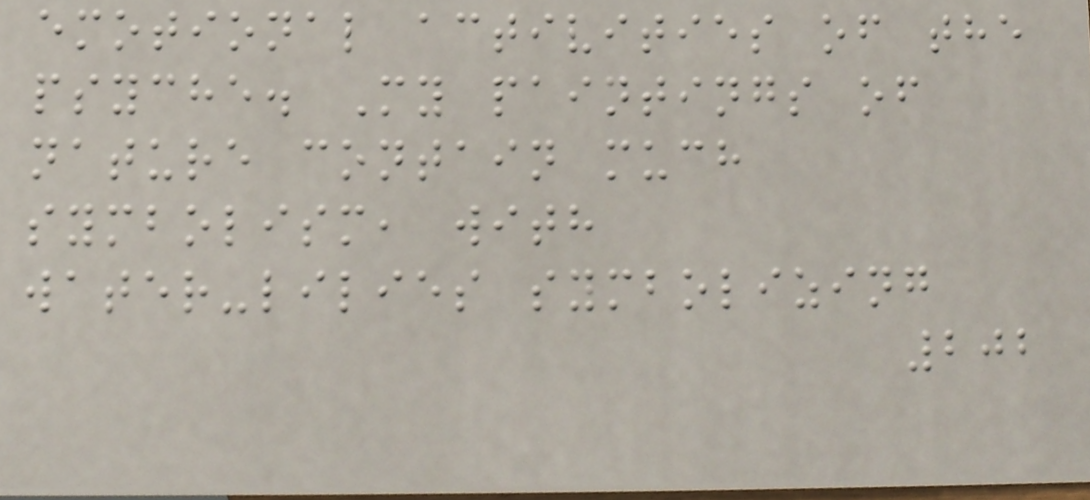emotional activities of the
psyche. My paintings of
nature contain much
symbolism, with
water-lilies symbolizing
202
